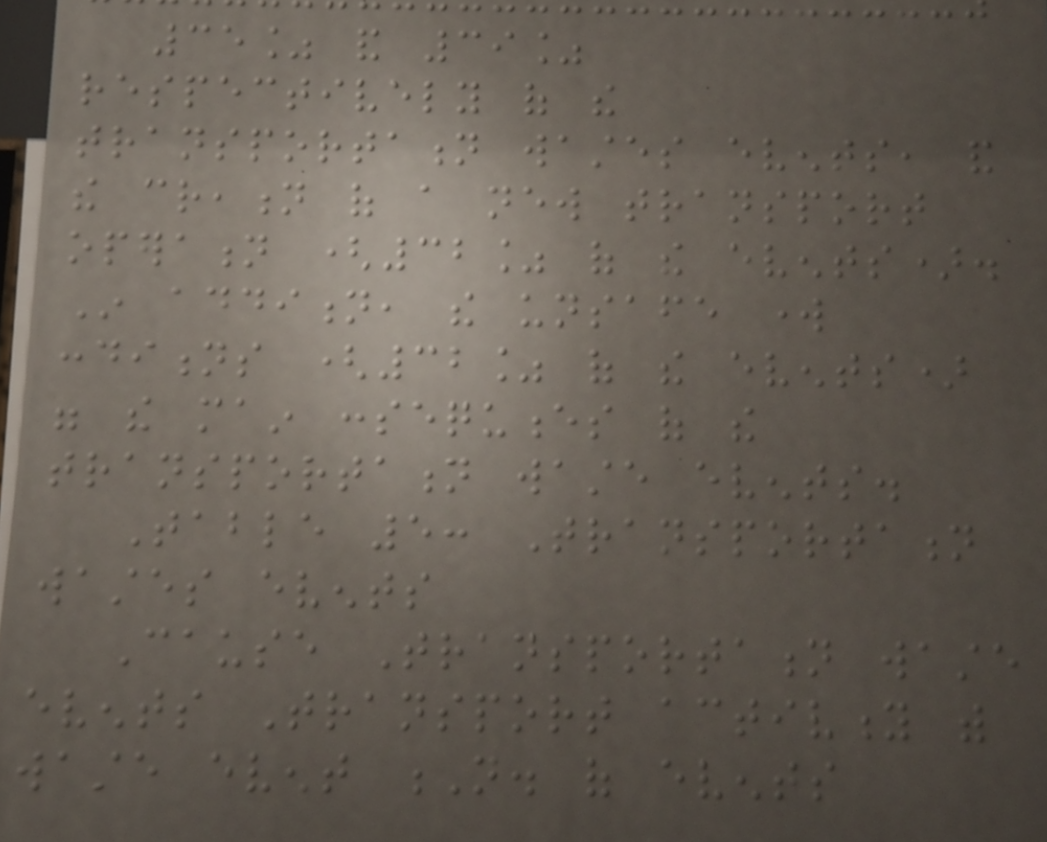35% and 39%
respectively of the
transportation wastes events, and
the creation of a new transport
operation (32% of the events).
In addition, the unsafe work
conditions (32% of the events)
were the main consequences of the
transportation waste events.
Table 5: Transportation
wastes events
Cause Transportation waste
events Transport activity with
waste event N. of events
